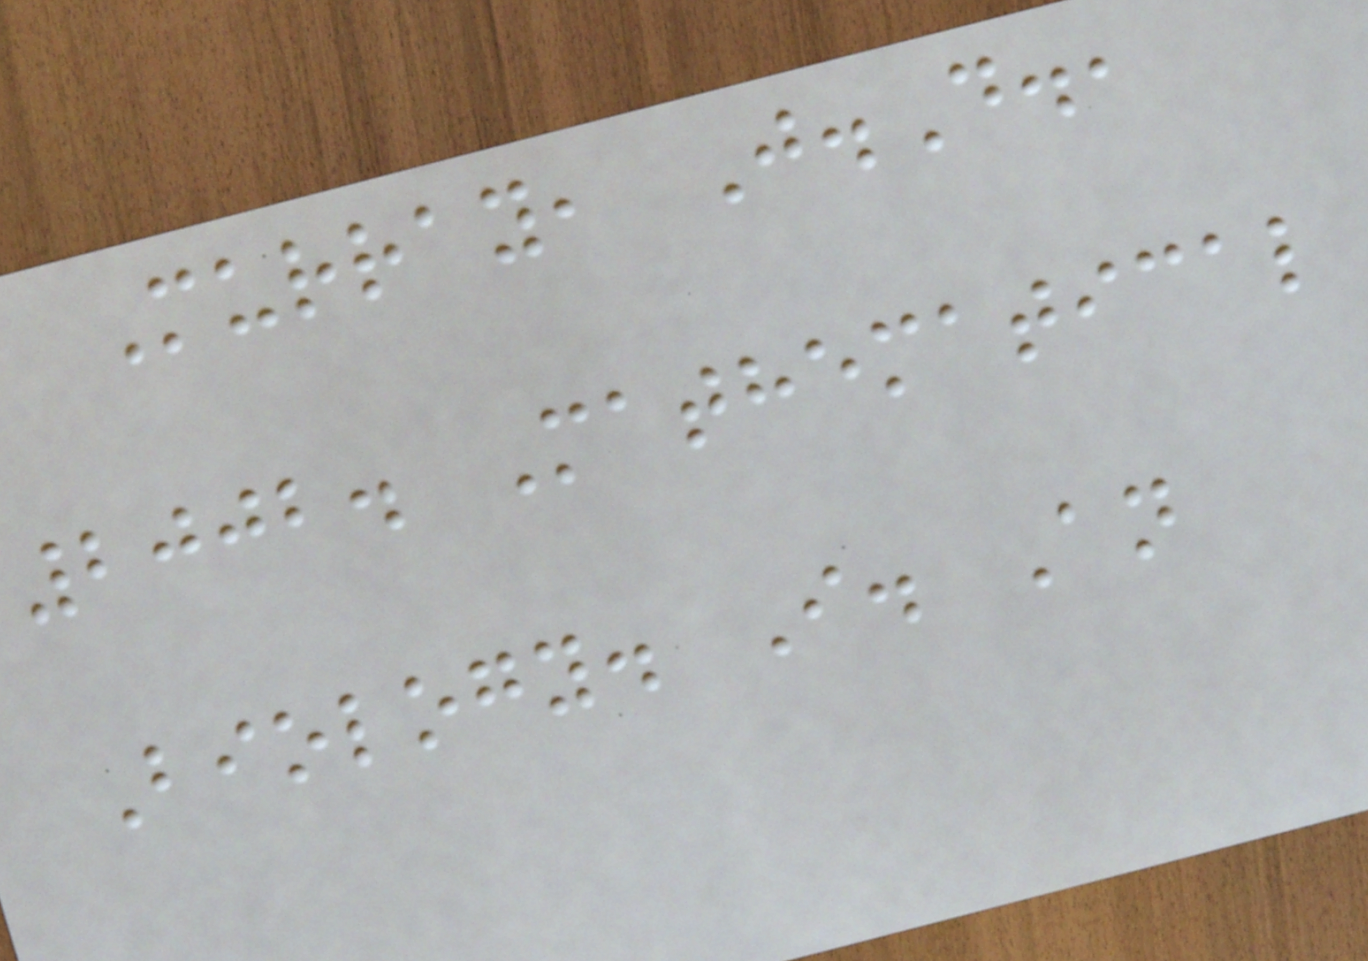Murray, J.D.,
2002. Mathematical
Biology. I. An
